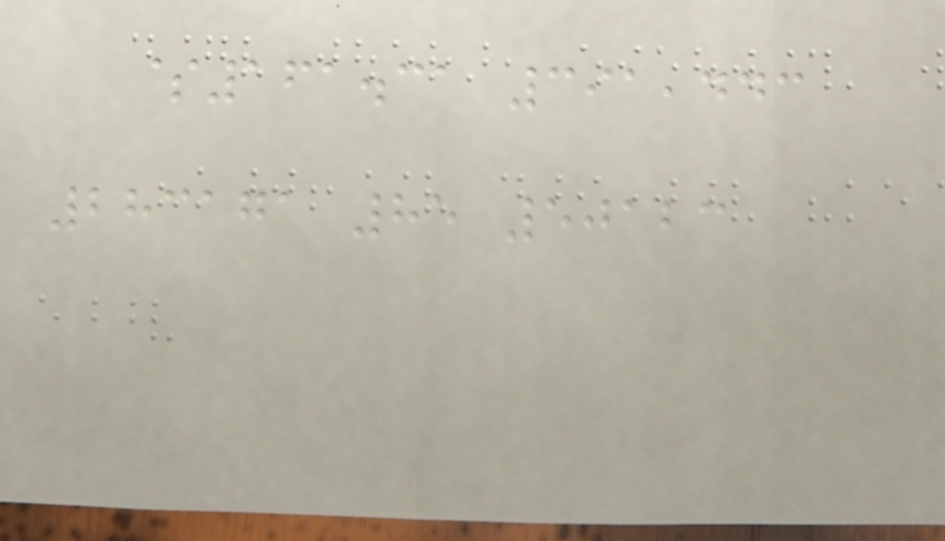$161.31 391,443
283171 85 50123
